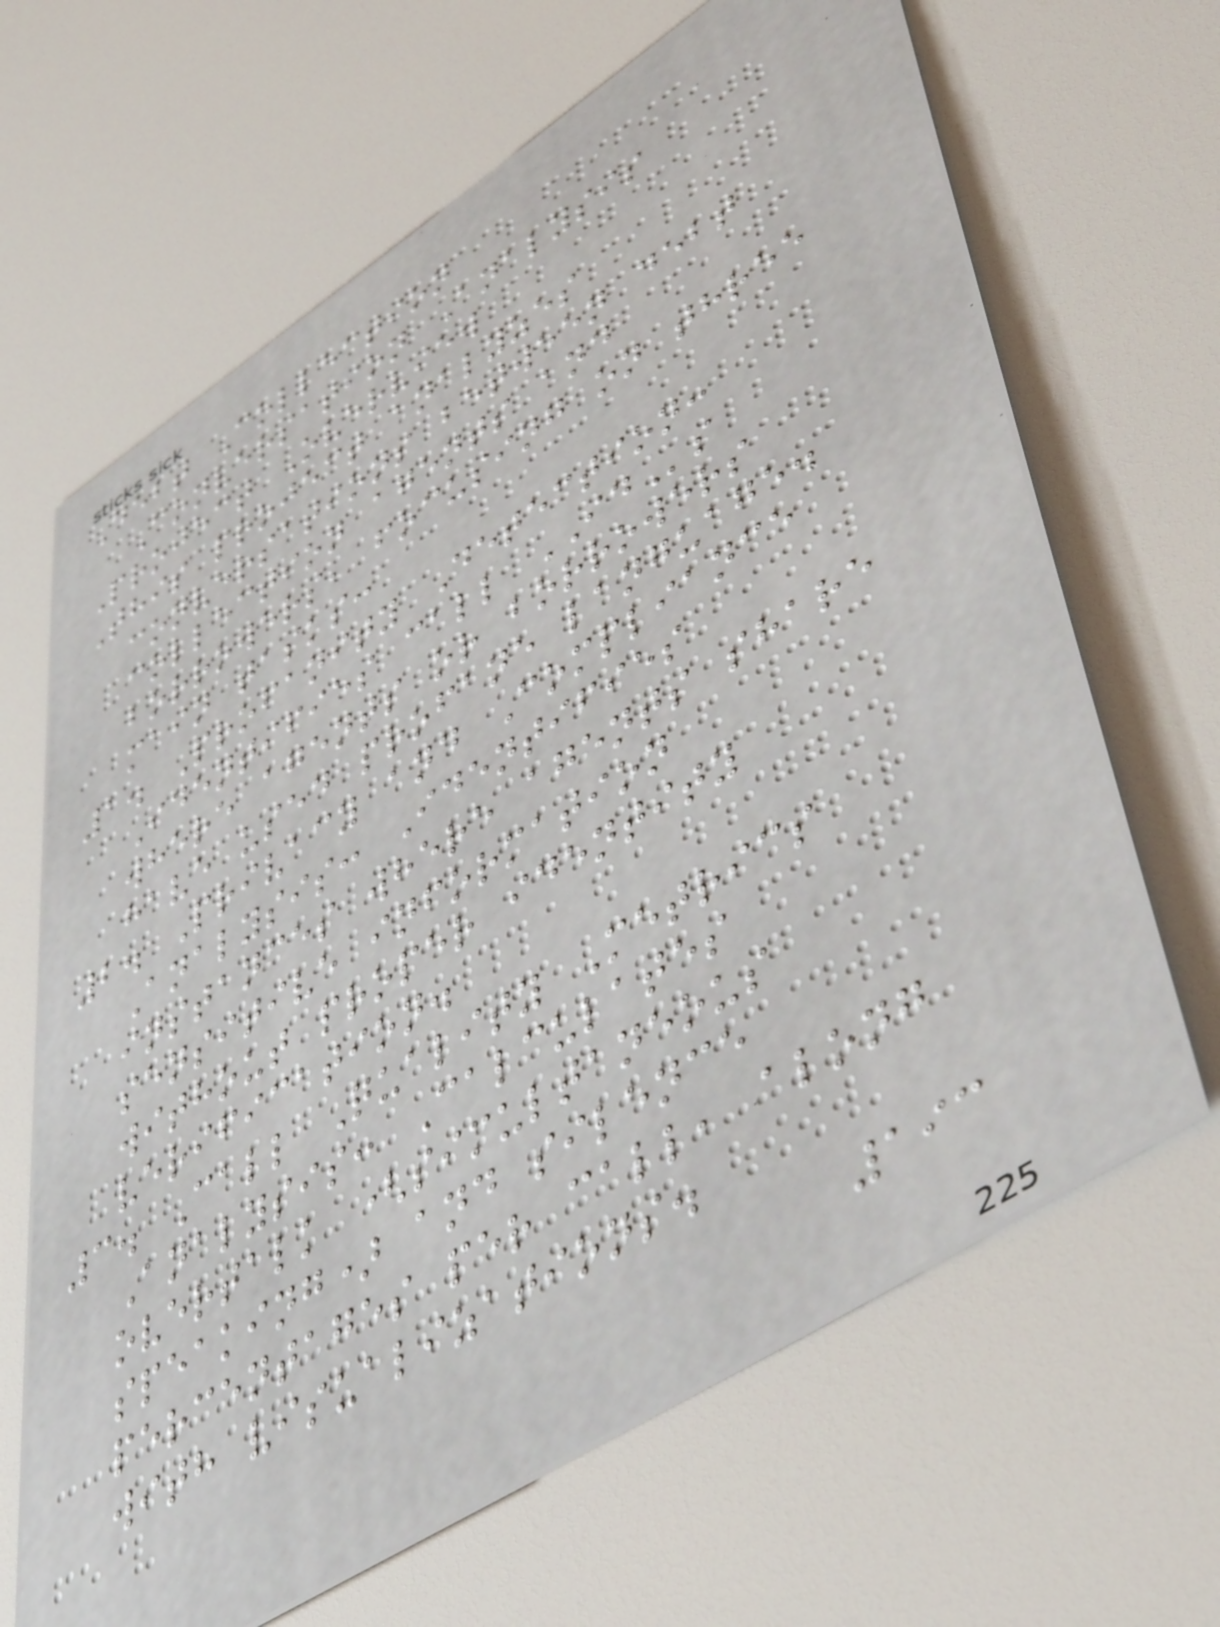Debt Collection
Conversation Analysis
Project Overview
This project analyzes
conversations between debt
collection agents and
borrowers, focusing on three
main tasks:
1. Profanity Detection:
Identifies call IDs
where agents or borrowers
have used profane language.
2. Privacy and Compliance
Analysis: Identifies
instances where agents share
sensitive information
without proper identity
verification.
3. Call Quality Metrics
Analysis: Calculates
overtalk (simultaneous
speaking) and silence
percentages per call, along
with visualizations.
193
